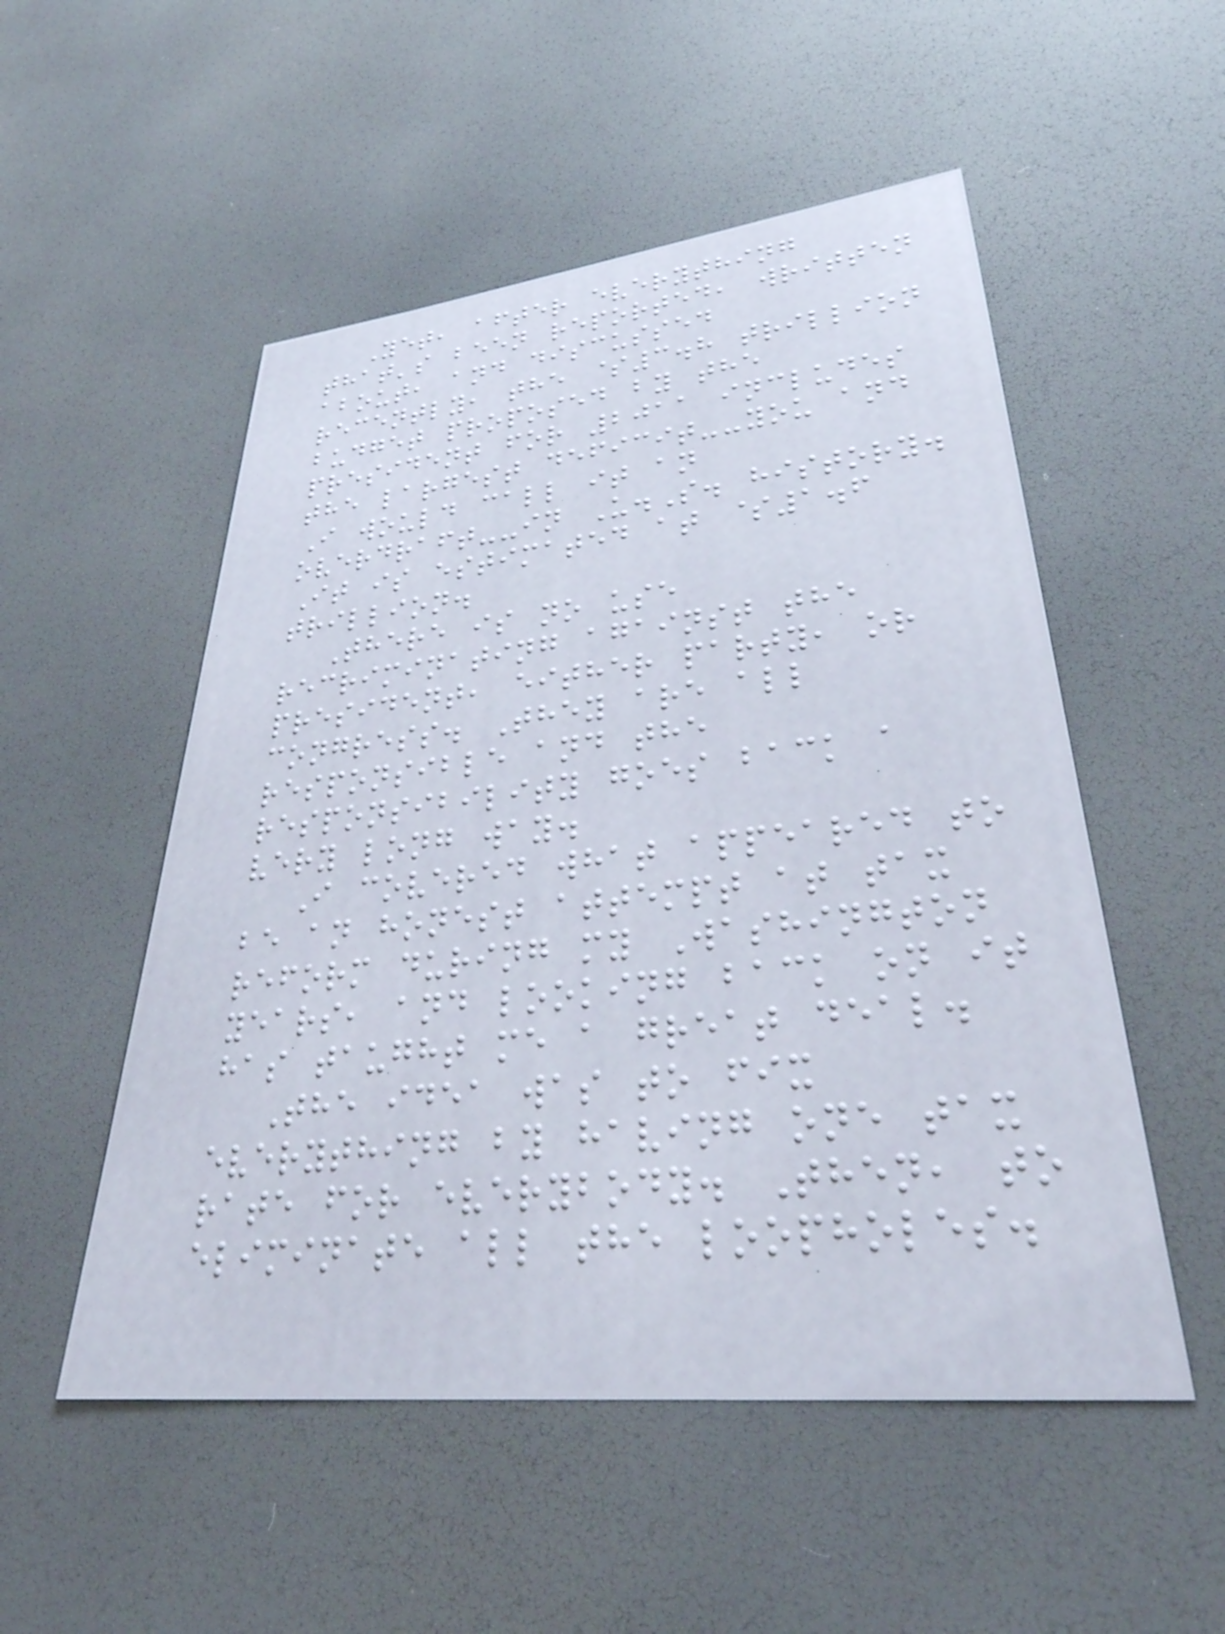Yet, after everything
that's been reported, written
about, and discussed
recently, the $3.8 trillion
budget proposed by the
president for 2011 includes
the largest deficit--you and
I would call it an
overdraft--in U.S. history.
It is estimated at $1.6
trillion.
There is no use
recriminating against the
president, either party, or
congress. They are all
responsible and the
responsibility goes back a
very long way.
I covered what appeared to
be an honest attempt at tax
reform during my Washington
years, and looking back on it
has taught me a great deal.
The idea was to fix
everything by having one tax
rate for everybody. Then, to
eliminate all the loopholes.
